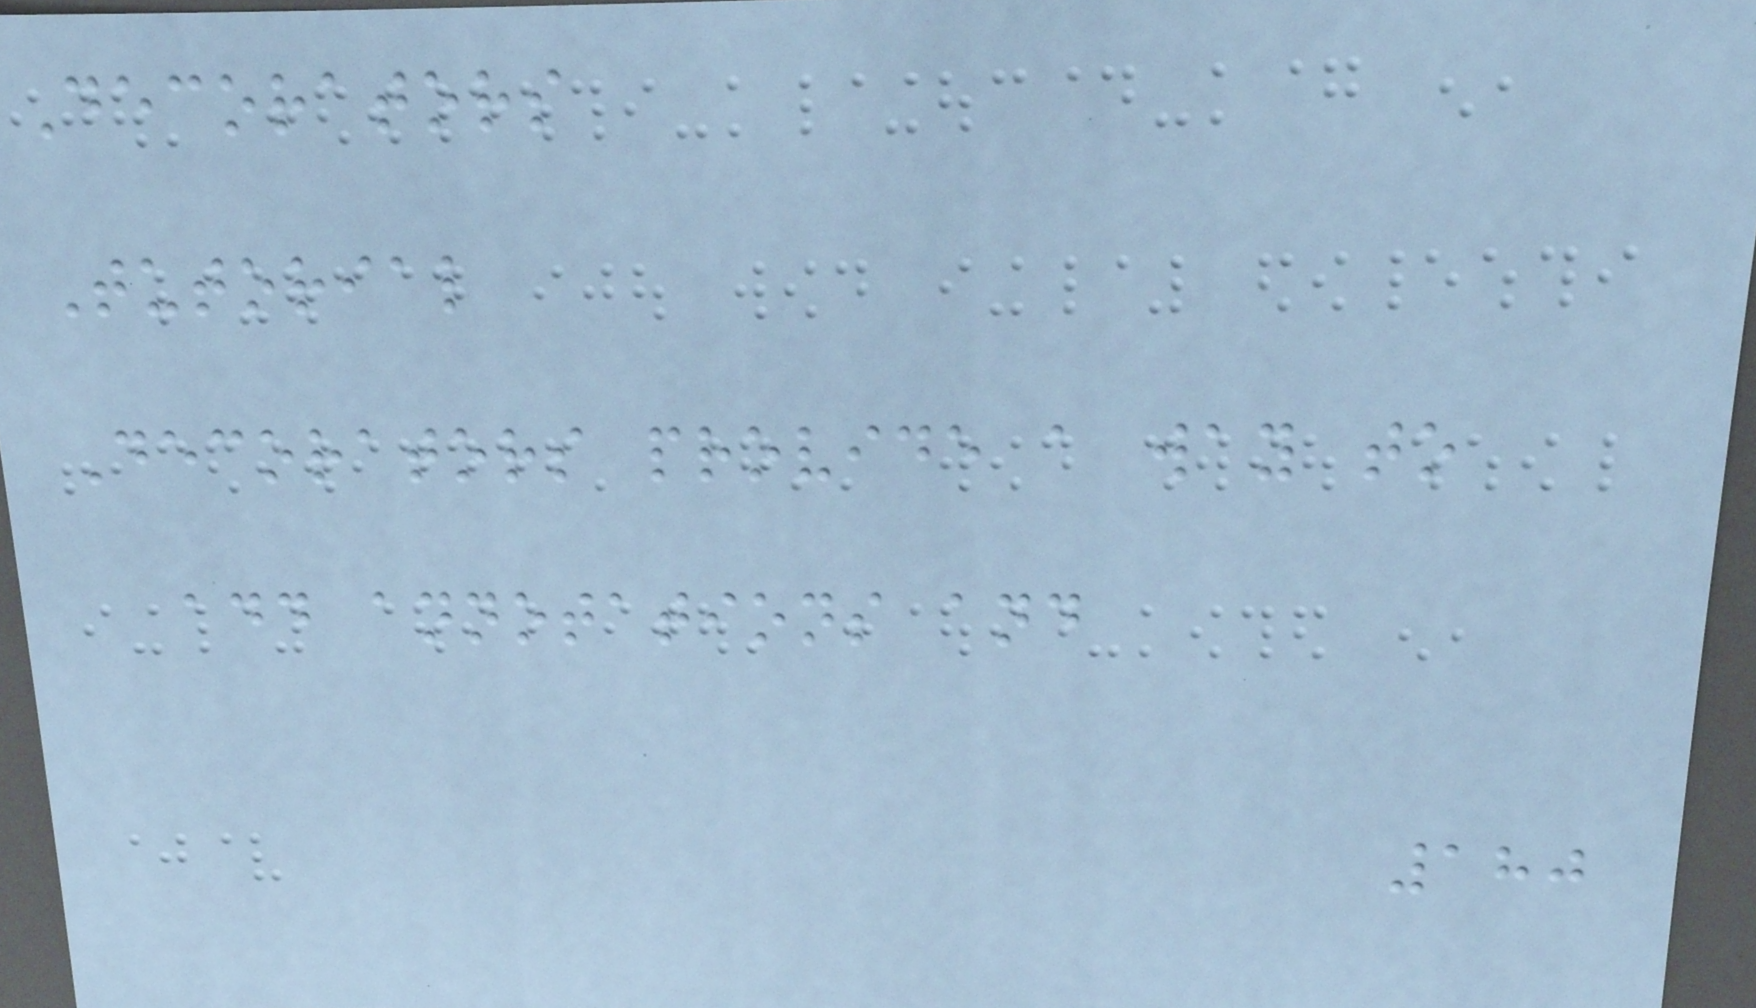Decorators
Tutorial
Decorators provide a way to
add annotations and
180
